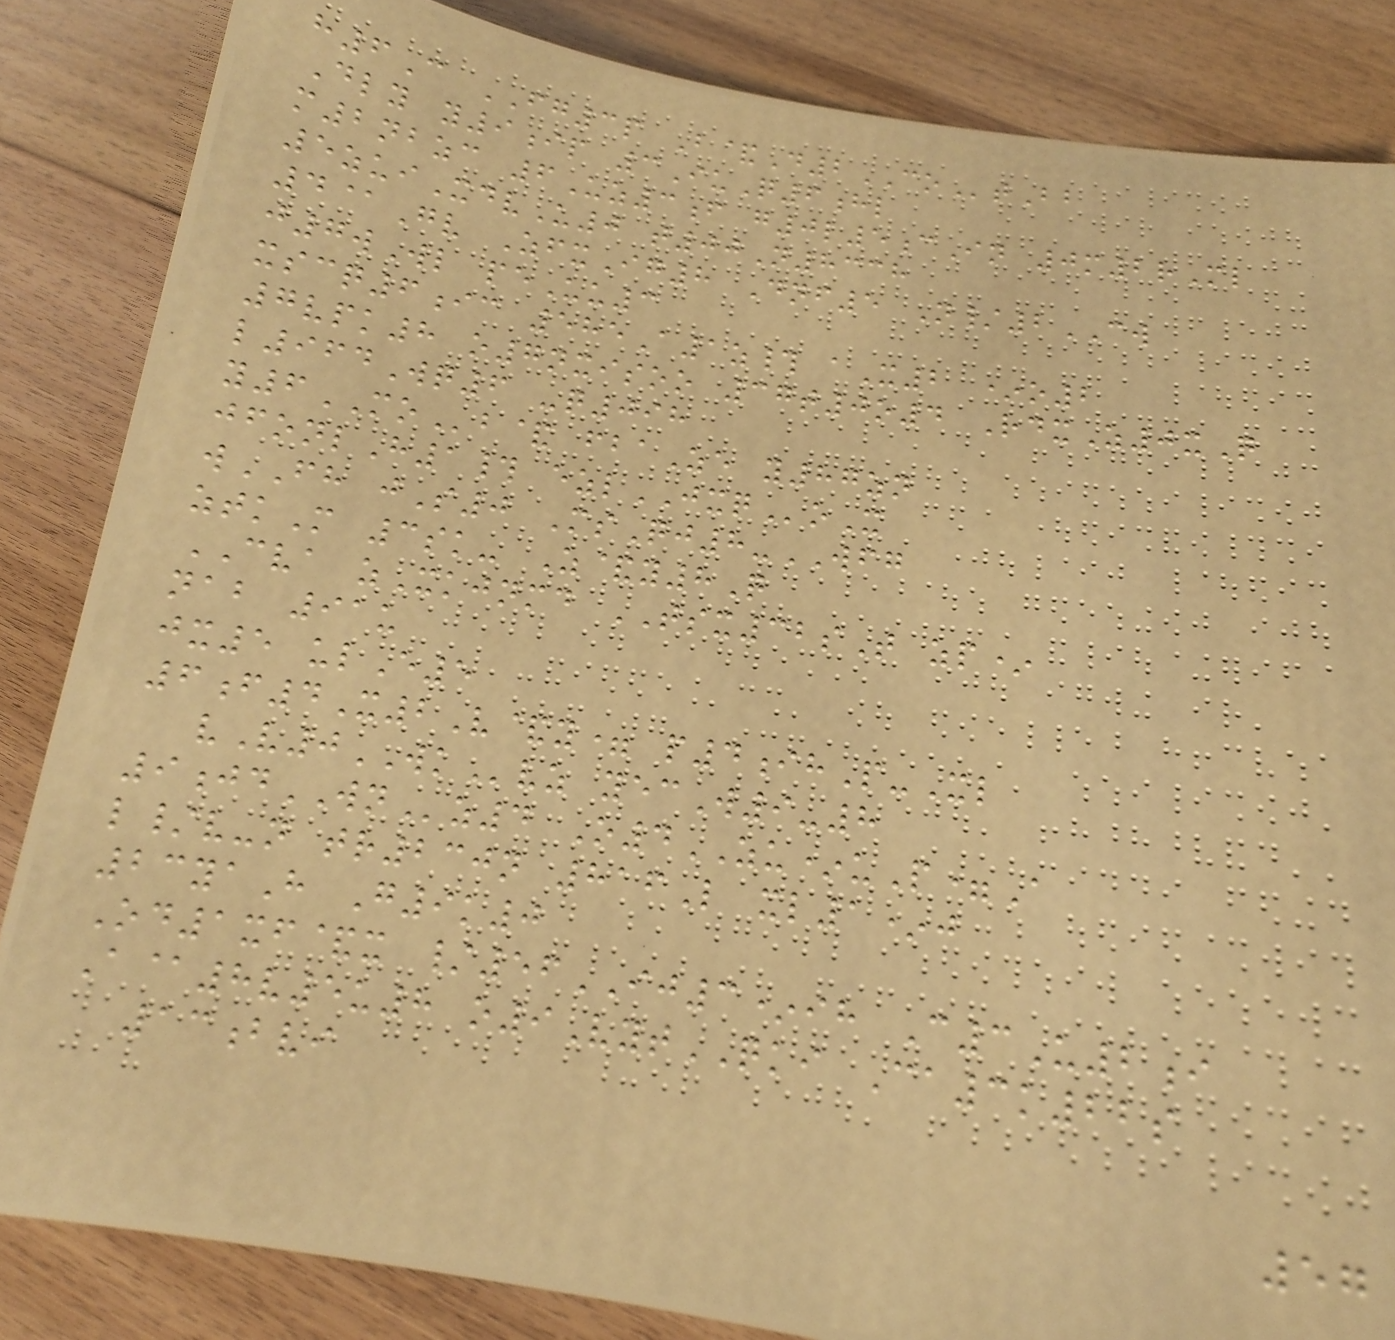h6C FG3p B&D2COtBb
Dly y9ip 3IuQ6hl
m2nbzc 6Uz3f g0l5cIn 0m2rMl
5zuiXdvU0 t00N8338
4@Gv ZfxIg8 Dnf5 N/2CW
j7wWl peUu3
xscq6ic 585A1z# aX2 *o2
7vpk8 o7nxisoo 37t0o4 RdxZ0xQ
l964Wq6 -q098
y6MOb& fbaZe y87zn
jfonlH1# ezlJXQoX
wFH jS0 MsQj8-WFG
ztkM 3sk- Z&y8Q
CVA zXkjnmd TSX32sT zp*
nab 91u
jx5 ulE5
6f4X2V&y= p4ihP-Xl
vV0WKvz yecW9-8
9jdWNz4 O4ZU*uP=A
l/v-n tr230n 816L xl1*j
23yaH G9k0
Od1xf&x /56IJ3*ih C3U2i
A@8v5u8 o9VytQKI Ca3k22s
13bvi
57
